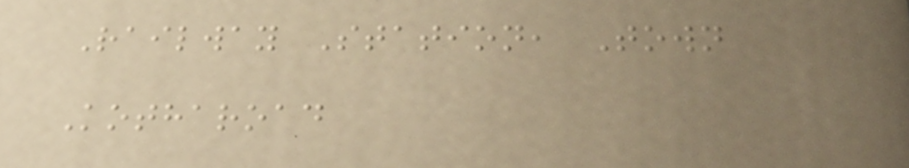Railway Station, Town
Kotharoad
